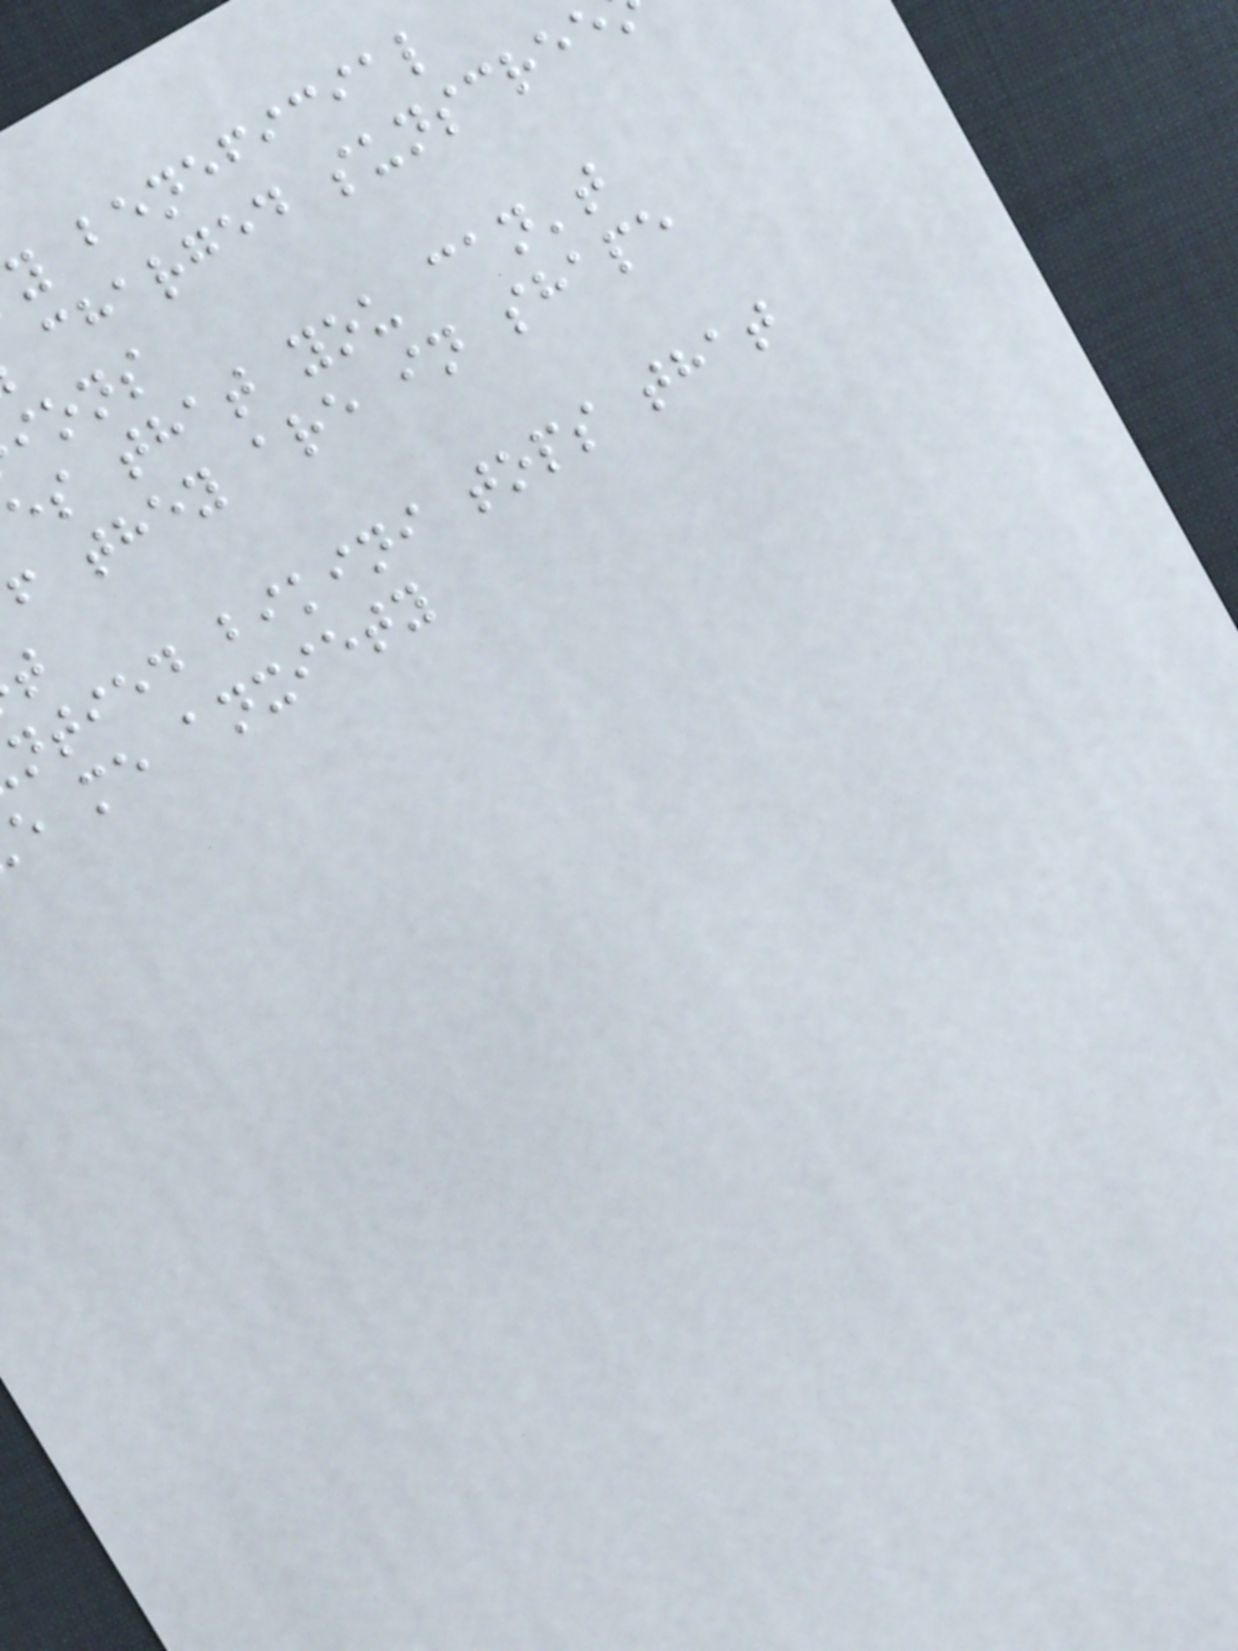y beneficial
charged sunscree
ions
es that you can't
f they are in shape
ntied bikini tops that
e me anxiety
